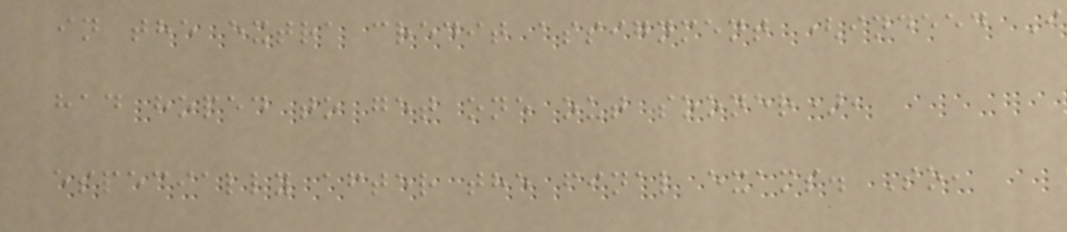in the extra credit assignment (indeed I
had hoped to get one out sooner),
especially after the final exams. So,
